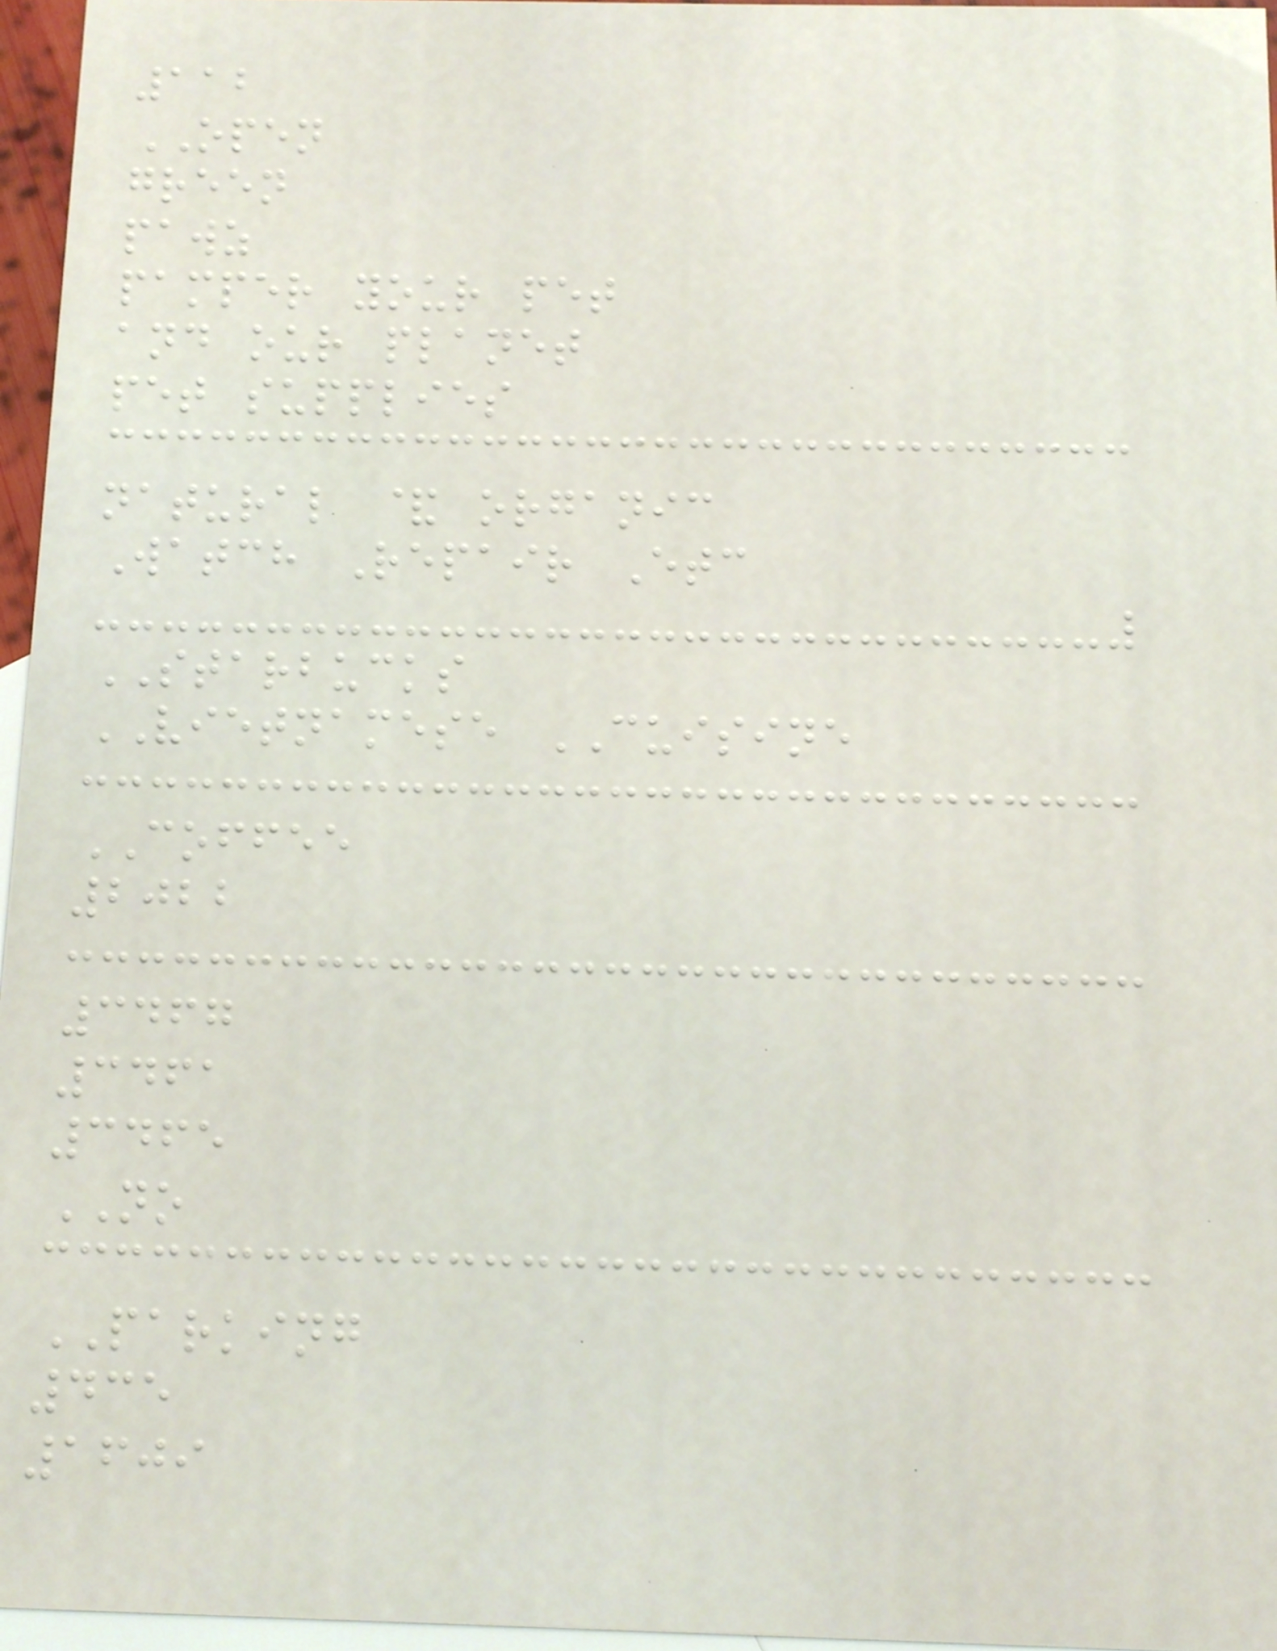112
OPEN
green
pawz
pamper your pet
and our planet
pet supplies
natural & organic
Watch Repair Etc
STARBUCKS
VIETNAMESE CUISINE
COFFEE
2022
3467
3461
3465
NO
PARKING
435
1609
